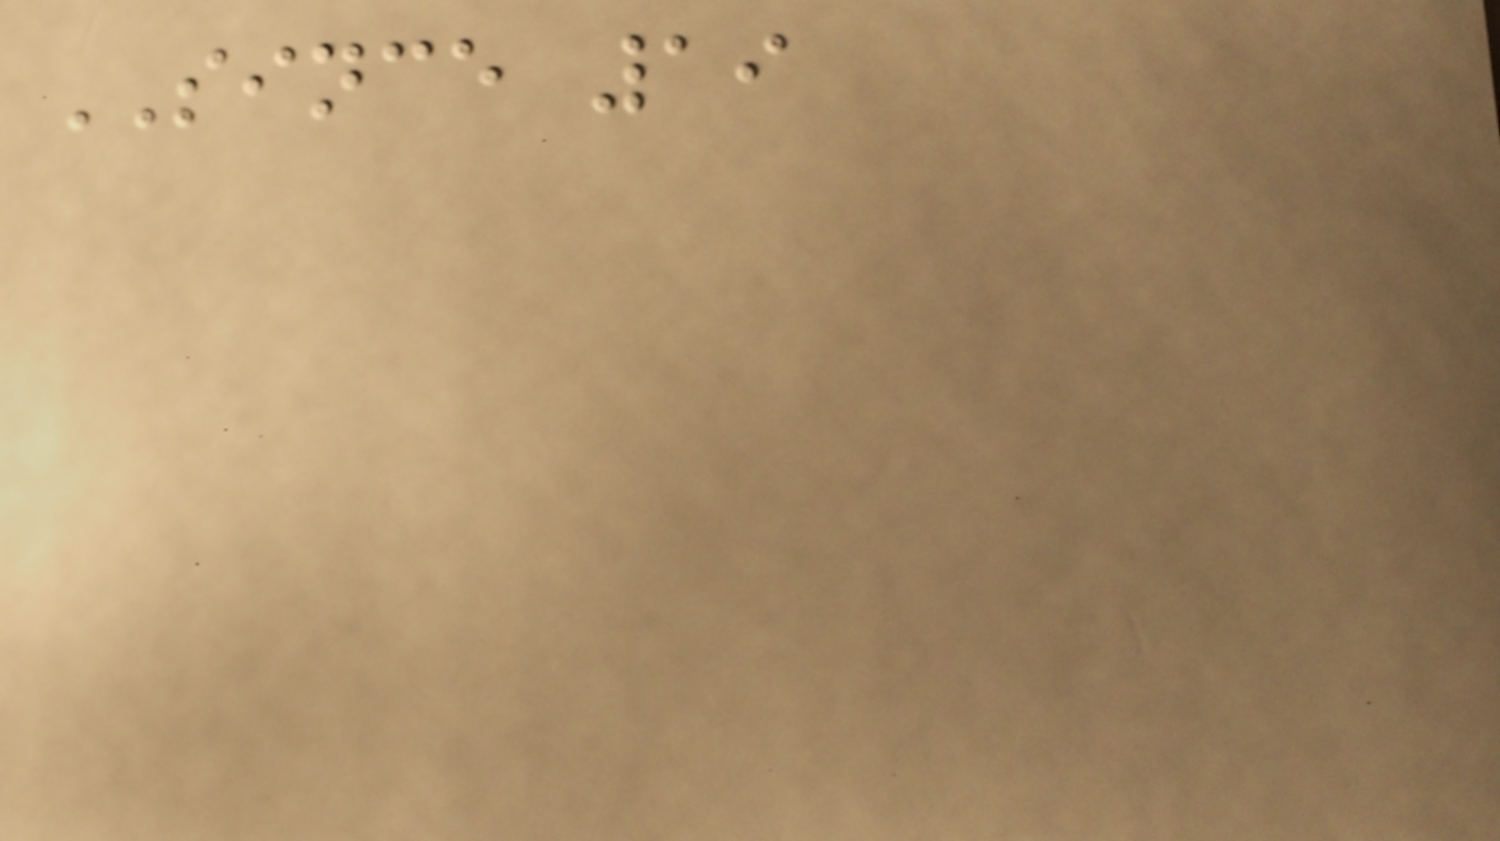SINCE 19
